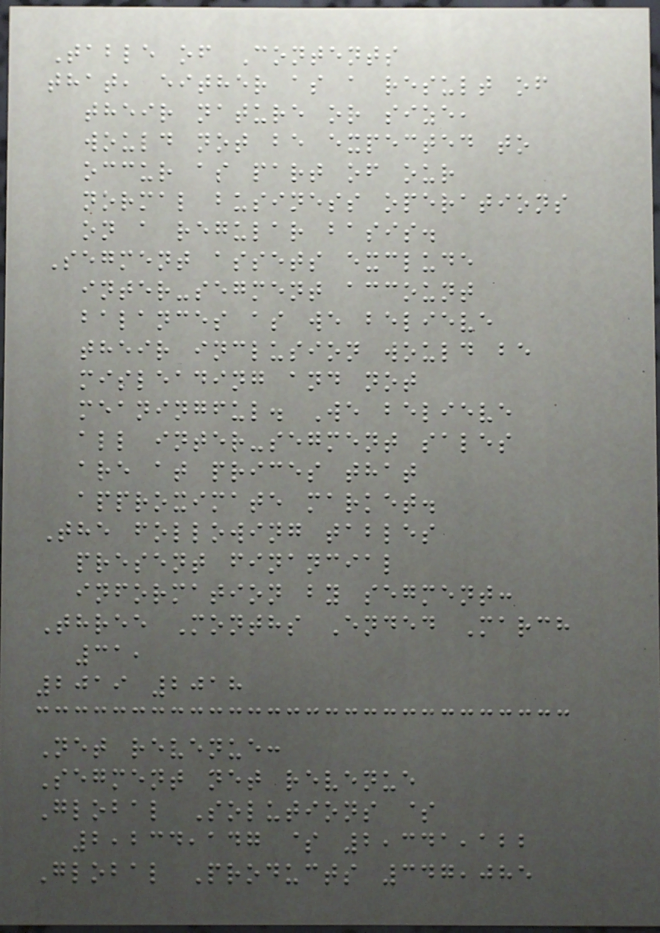Table of Contents
that, either as a result of
their nature or size,
would not be expected to
occur as part of our
normal business operations
on a regular basis.
Segment assets exclude
inter-segment account
balances as we believe
their inclusion would be
misleading and not
meaningful. We believe
all inter-segment sales
are at prices that
approximate market.
The following tables
present financial
information by segment:
Three Months Ended March
31,
2019 2018
Net revenue:
Segment net revenue
Global Solutions $
2,234,147 $ 2,341,122
Global Products 347,085
